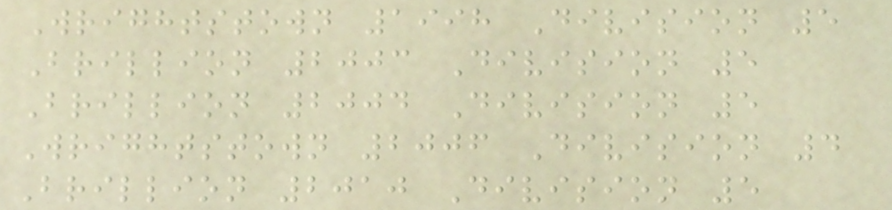Wrightstown 1998 Division 5
Brillion 2003 Division 5
Brillion 2004 Division 5
Wrightstown 2006 Division 4
Brillion 2010 Division 5
